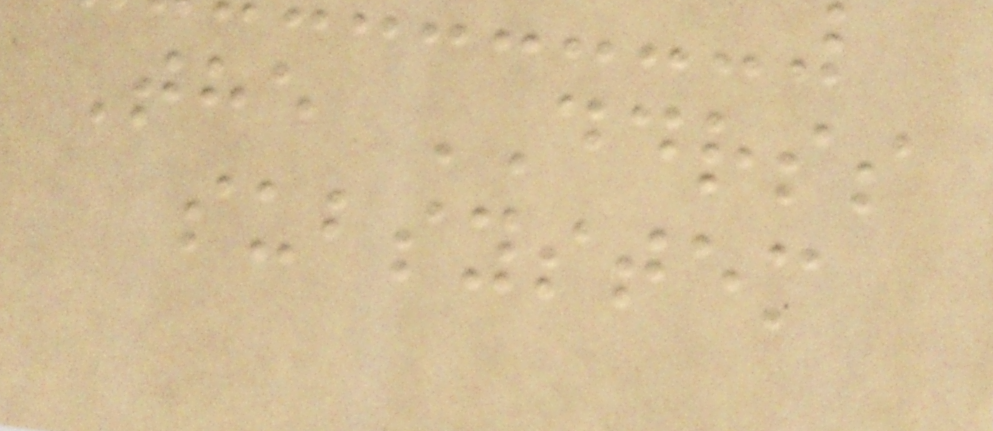The DDRSS
subsystem
